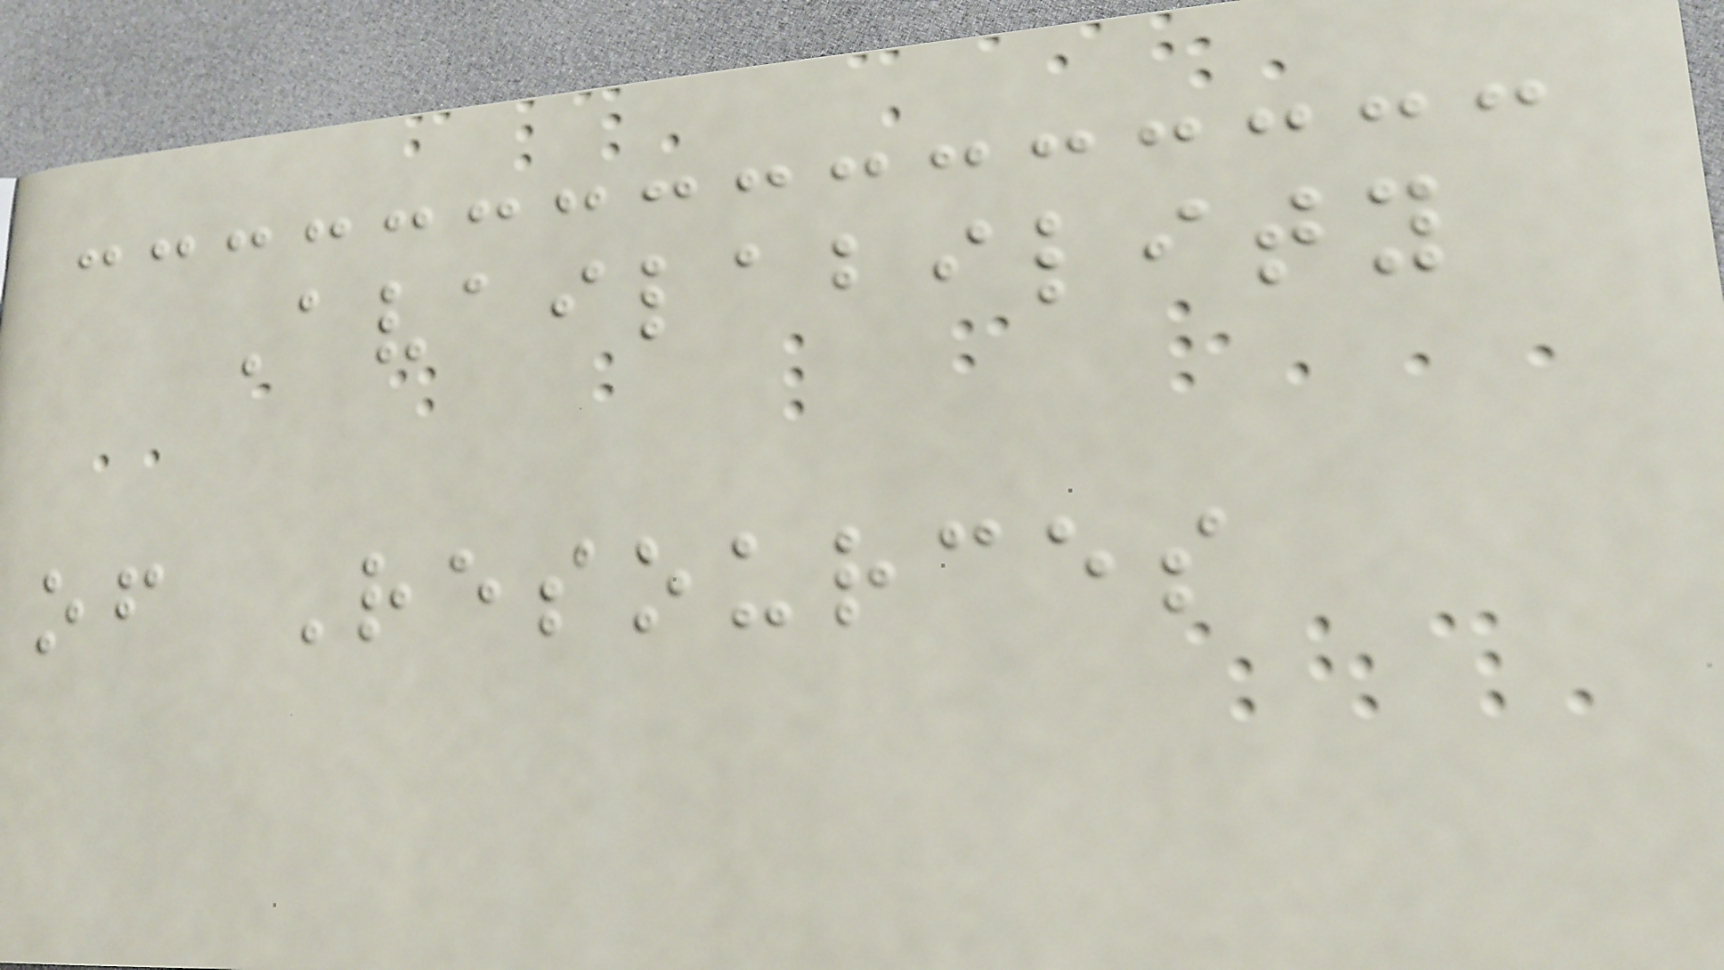Availability
of Resources
